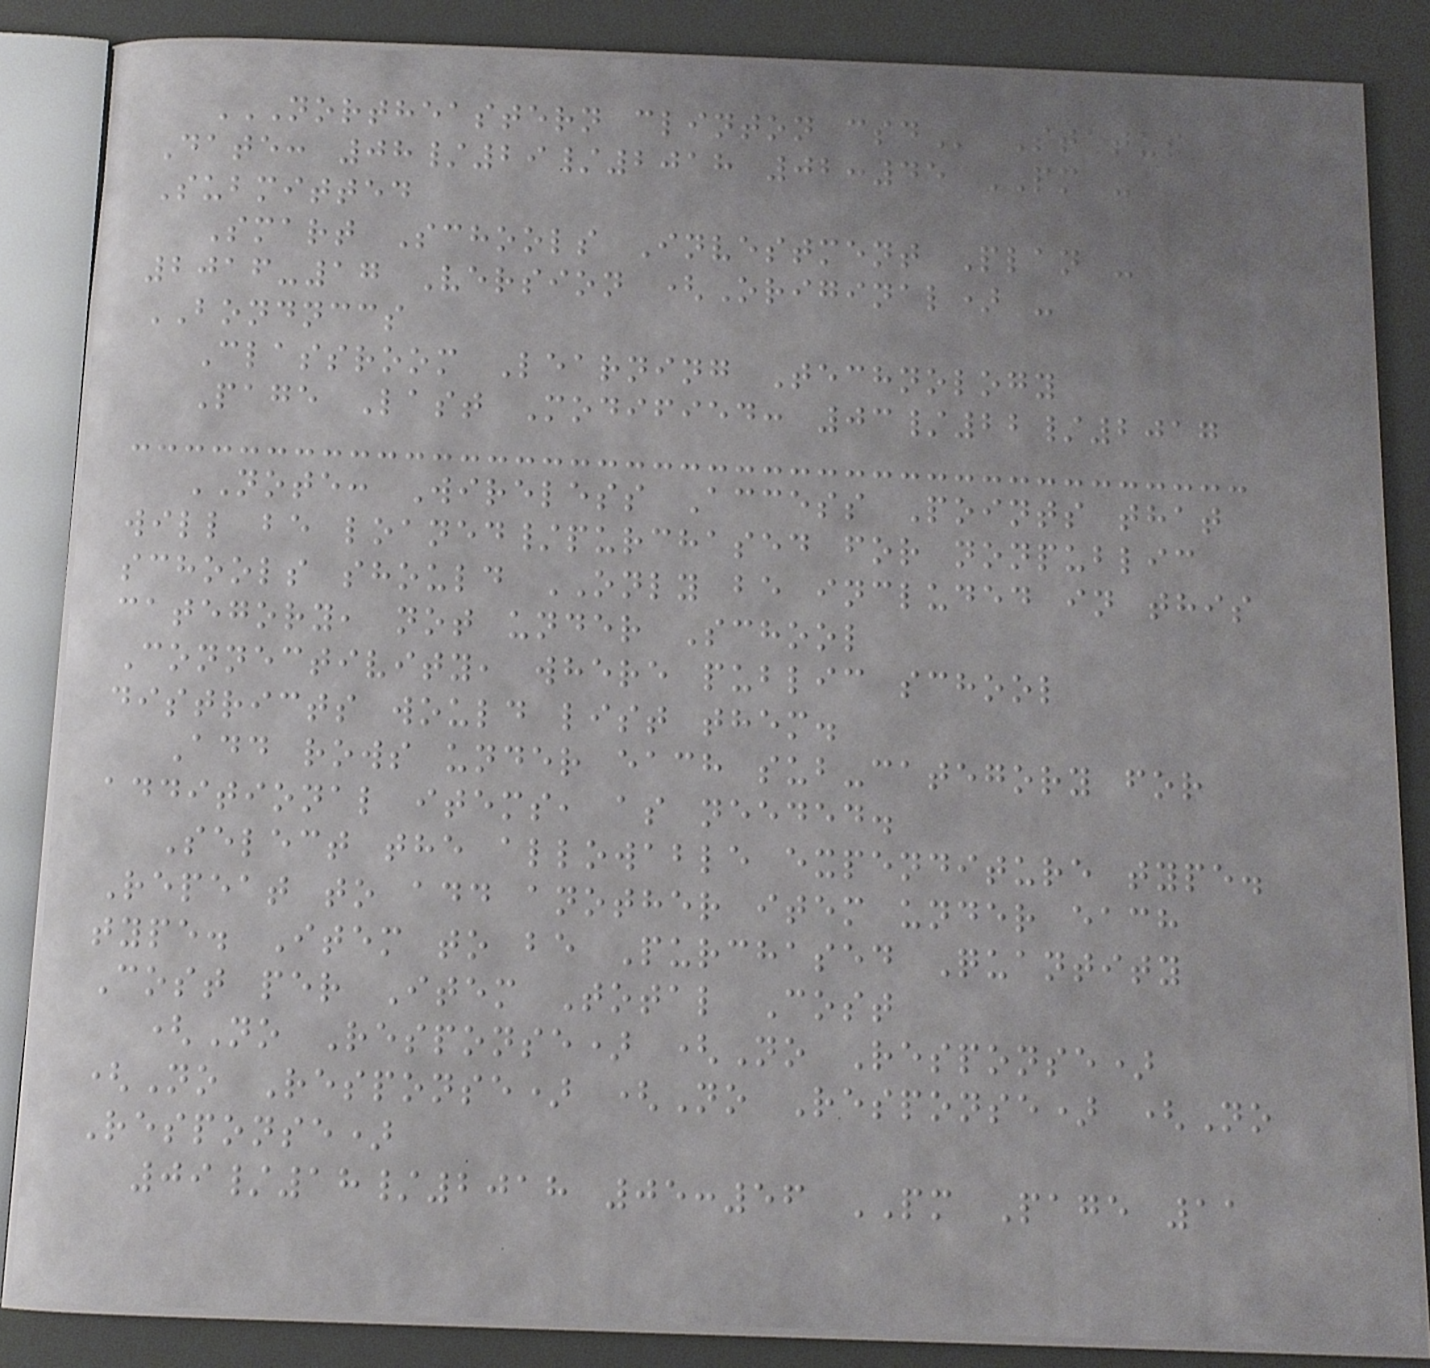NORTHEASTERN CLINTON CSD Status
Date: 08/29/2018 02:45 PM -
Submitted
Smart Schools Investment Plan -
2016-17 Version (Original) -
BONDNCCS
Classroom Learning Technology
Page Last Modified: 03/22/2017
NOTE: Wireless Access Points that
will be loaned/purchased for nonpublic
schools should ONLY be included in this
category, not under School
Connectivity, where public school
districts would list them.
Add rows under each sub-category for
additional items, as needed.
Select the allowable expenditure type.
Repeat to add another item under each
type. Item to be Purchased Quantity
Cost per Item Total Cost
(No Response) (No Response)
(No Response) (No Response) (No
Response)
09/18/2018 05:56 PM Page 11
